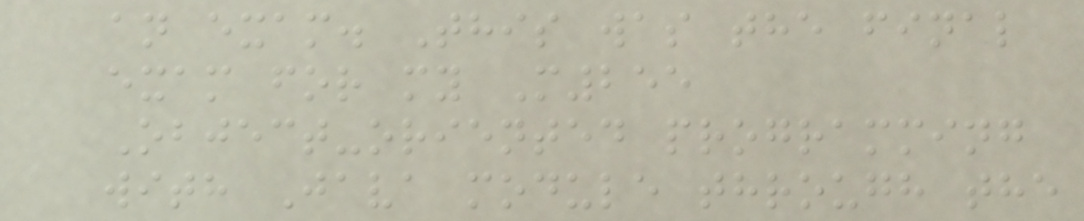an exam. This was the final
exam for my M255
Object-oriented programming
with Java module through the
